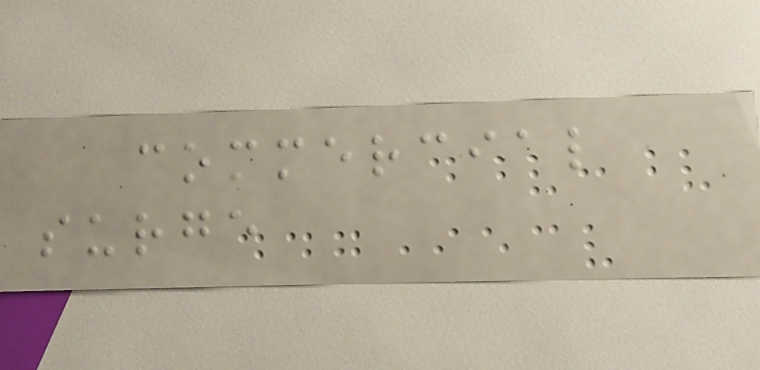commercial
surge
